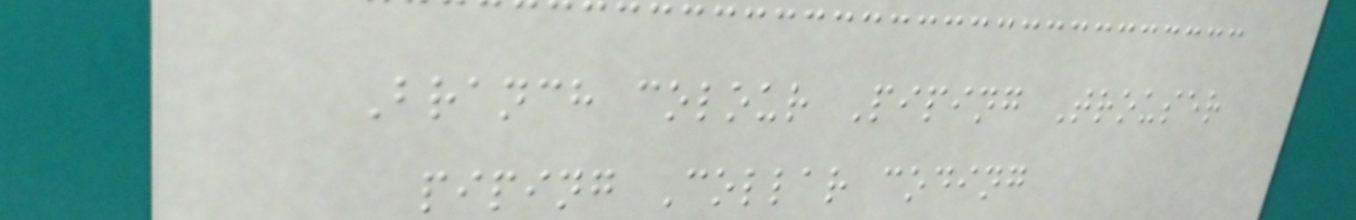Branch colour Piping Trouser
piping Collar coding
